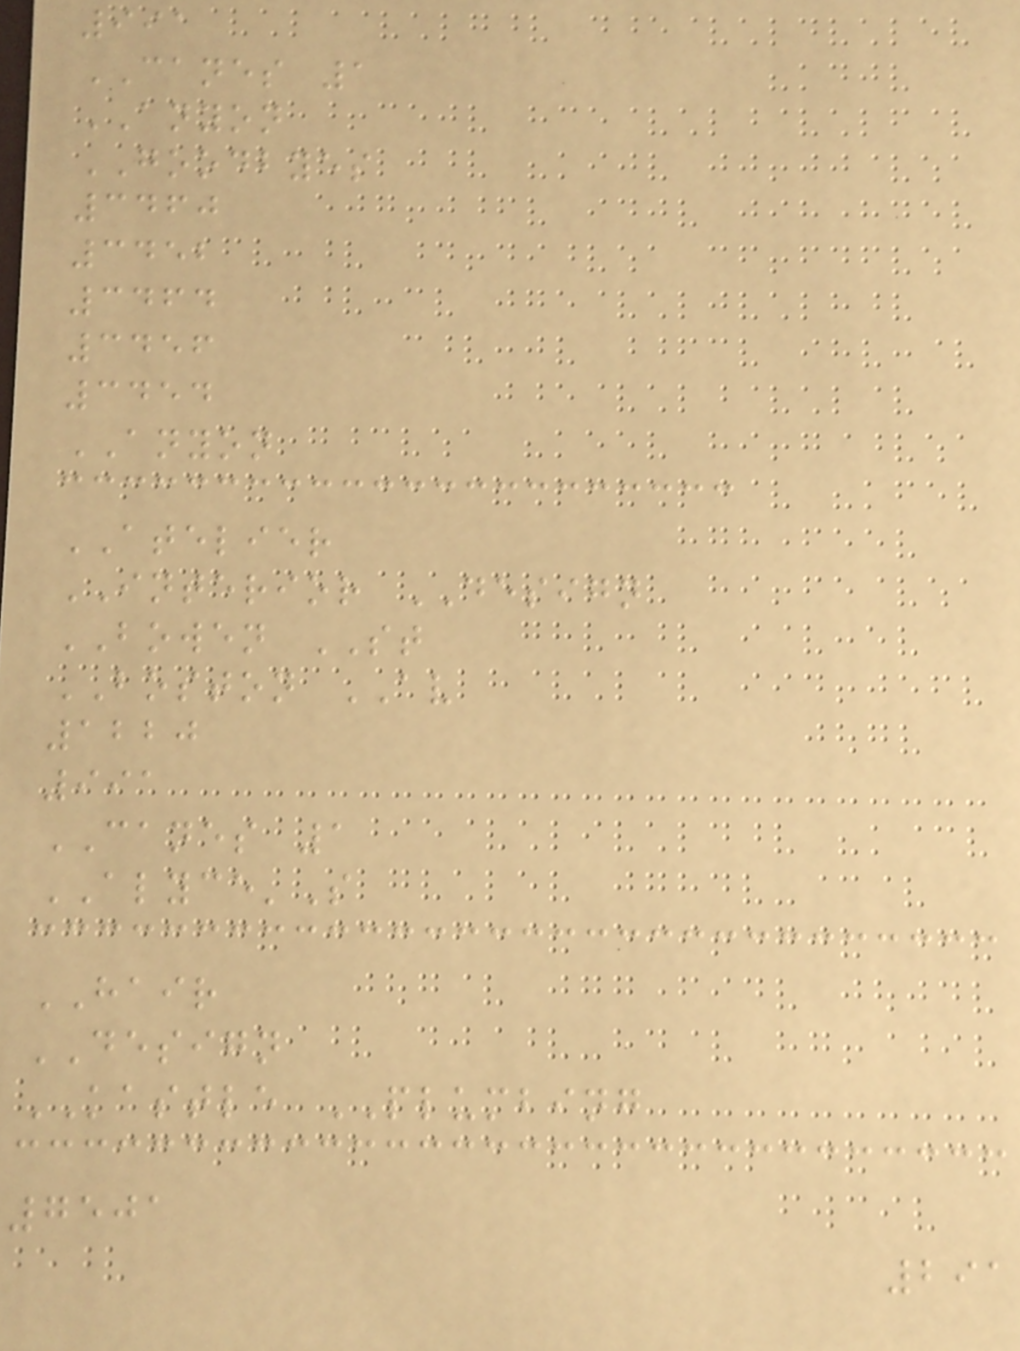991
CANES 1
ANYON
GOODBYES
3460
3452
3464
3456
3454
ANYON
ATELIER
INTERIOR DESIGN
BOWEN ST
BOSTON AV
1220
991
CANES 1
ALYCE'S
HAIR
DESIGN
KASTLE PLUMBING
7501
291
